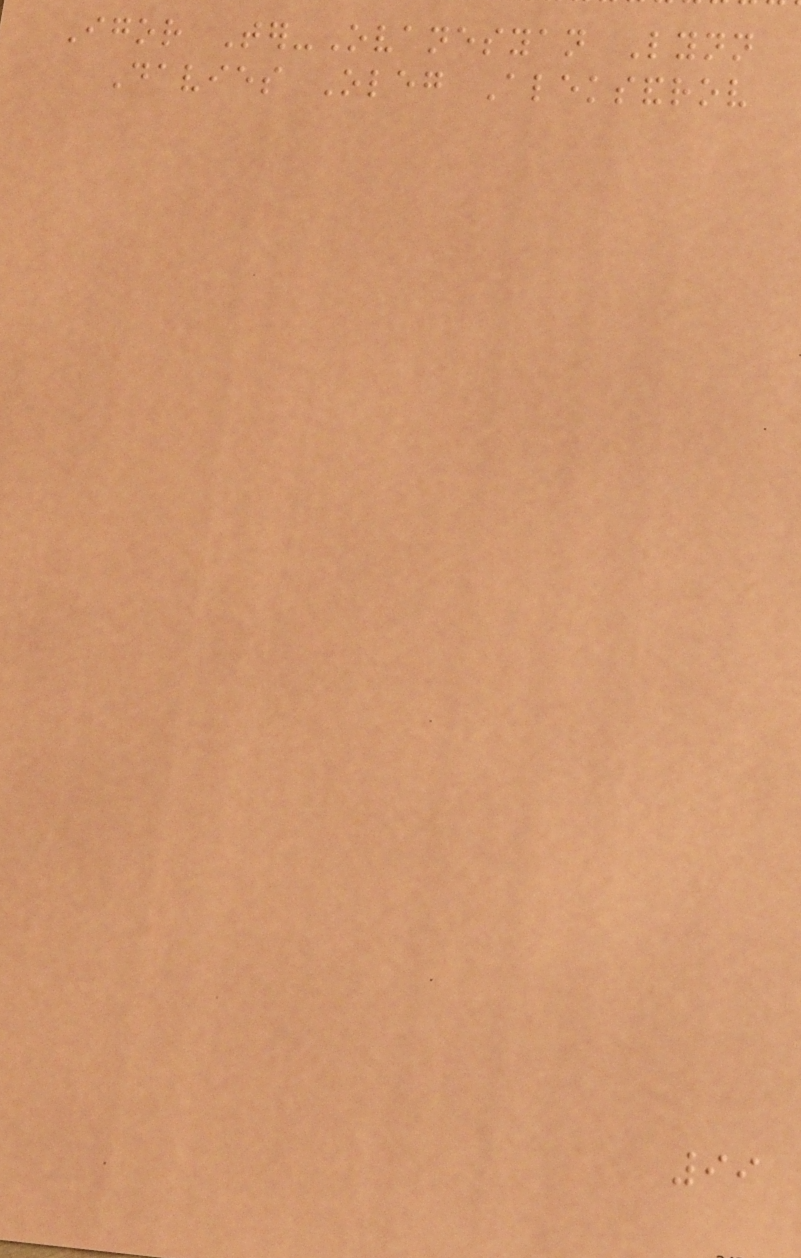Igor Ter-Ovanesyan Lynn
Davies Oleg Aleksandrov
99
